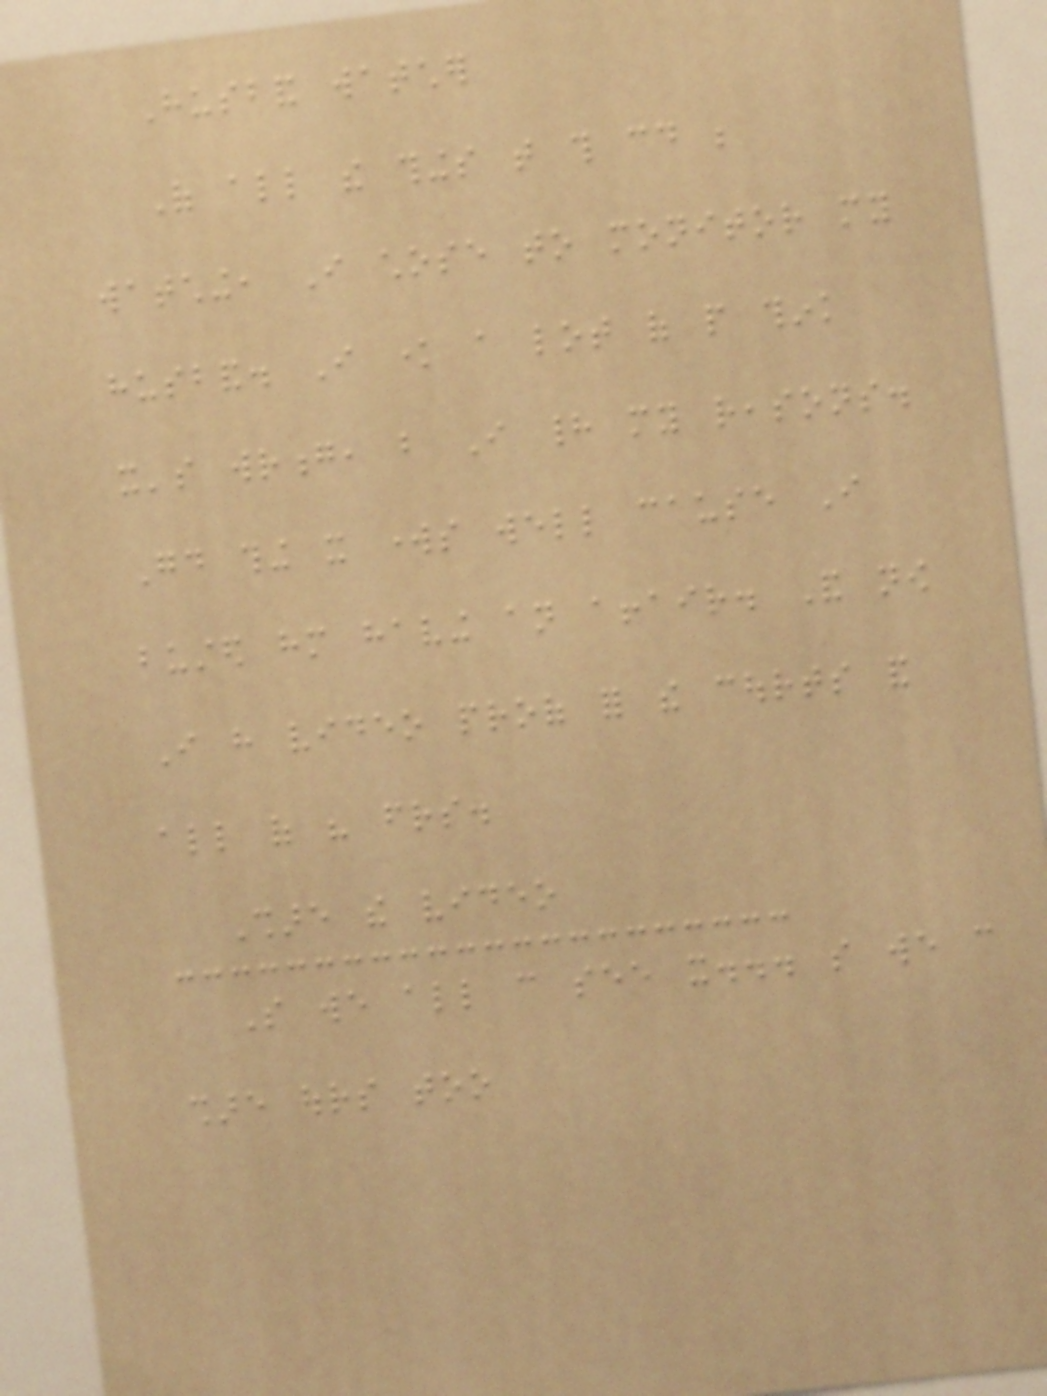Husband watcher
Of all the things that this could be
watching, I chose to monitor my
husband. I know a lot of people think
it's wrong, but I had my reasons.
Good thing it works well cause I
busted him having an affair. And now
I have video proof for the courts and
all of his friends.
Share the video
So we all can see it... so we can
share ours too
